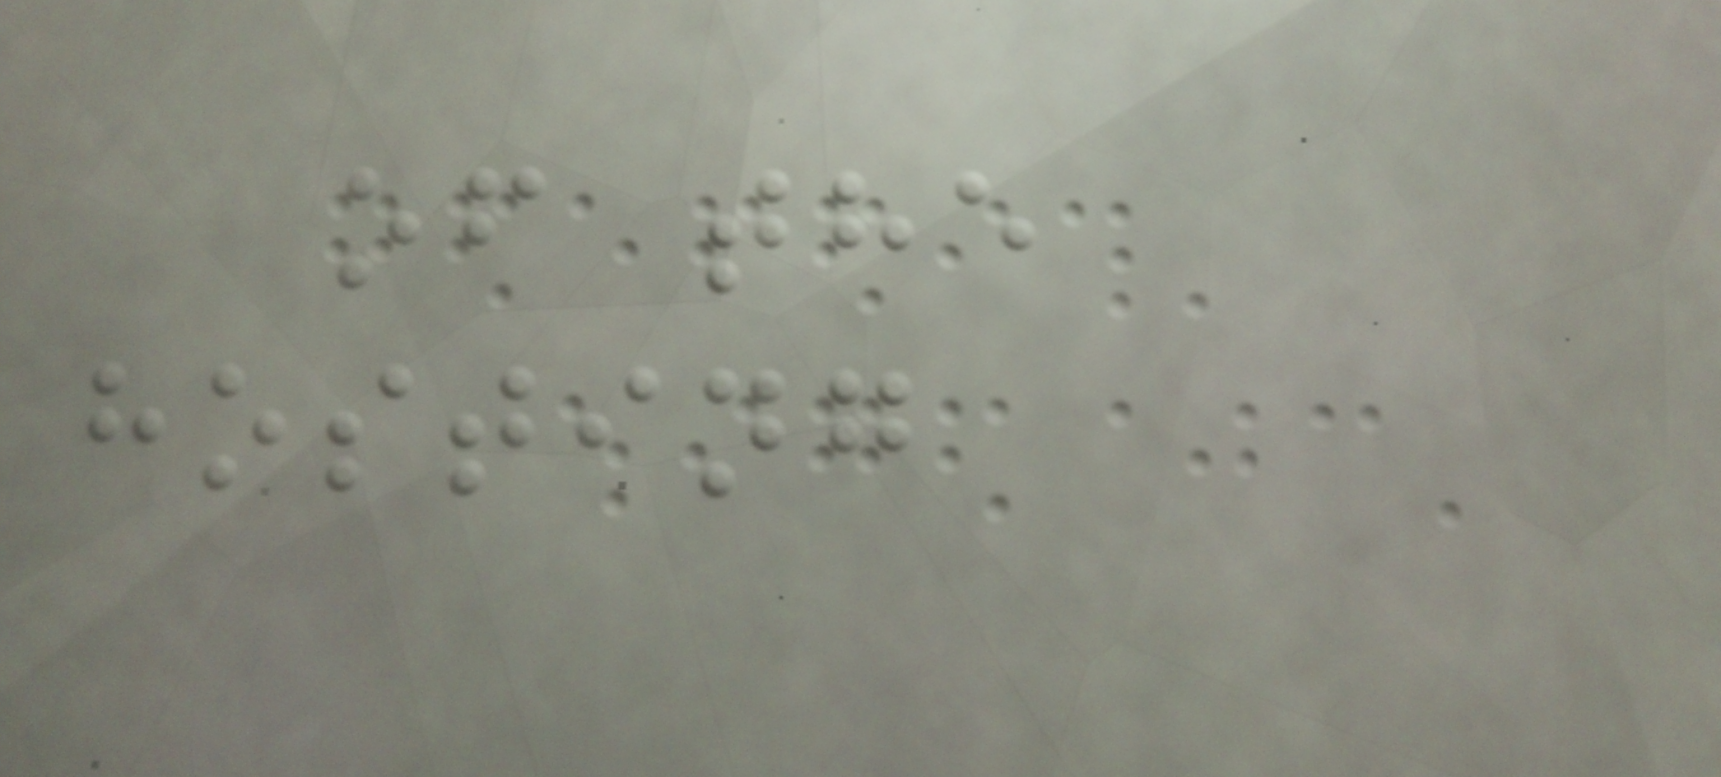of the
hosting
